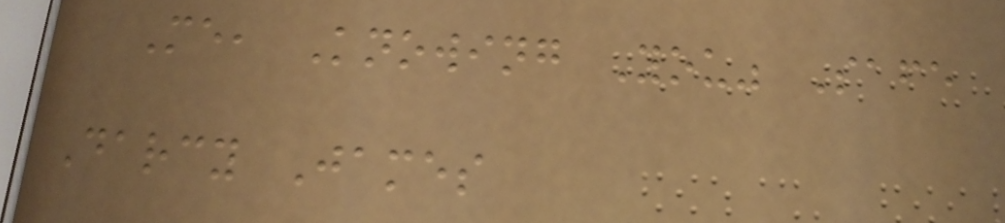Me, Knowing You" Safe
Darcy James
